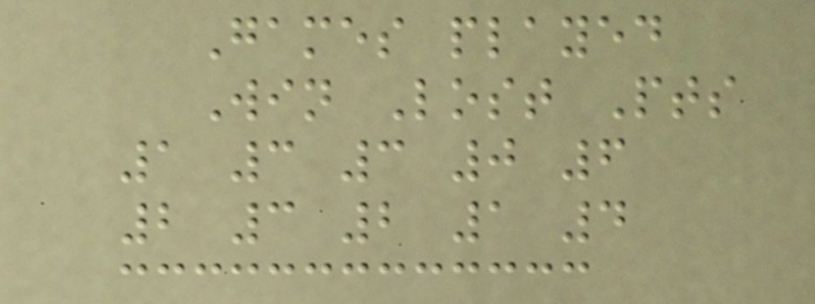Games played
Win Lost Pts
1 3 3 0 6
2 3 2 1 4
